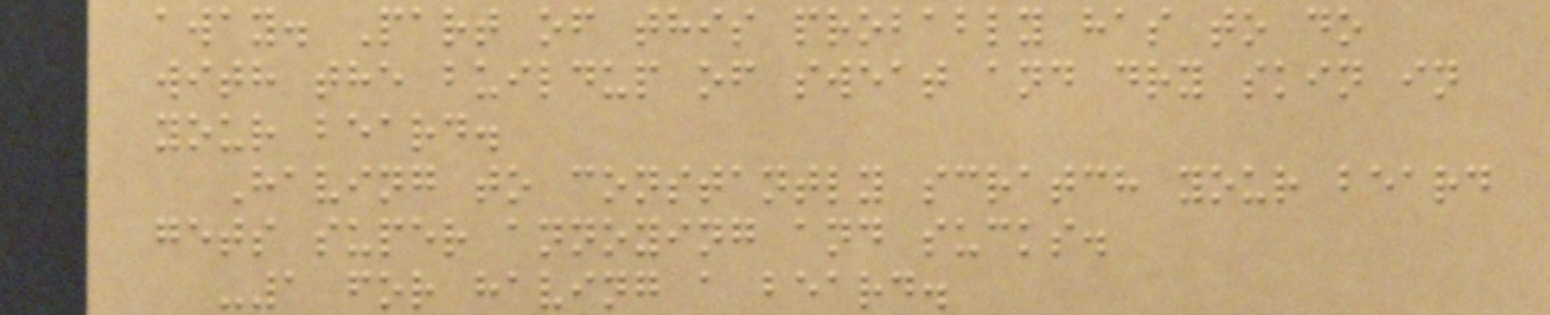away. Part of this probably has to do
with the buildup of sweat and dry skin in
your beard.
Having to constantly scratch your beard
gets super annoying and sucks.
-1 for having a beard.
